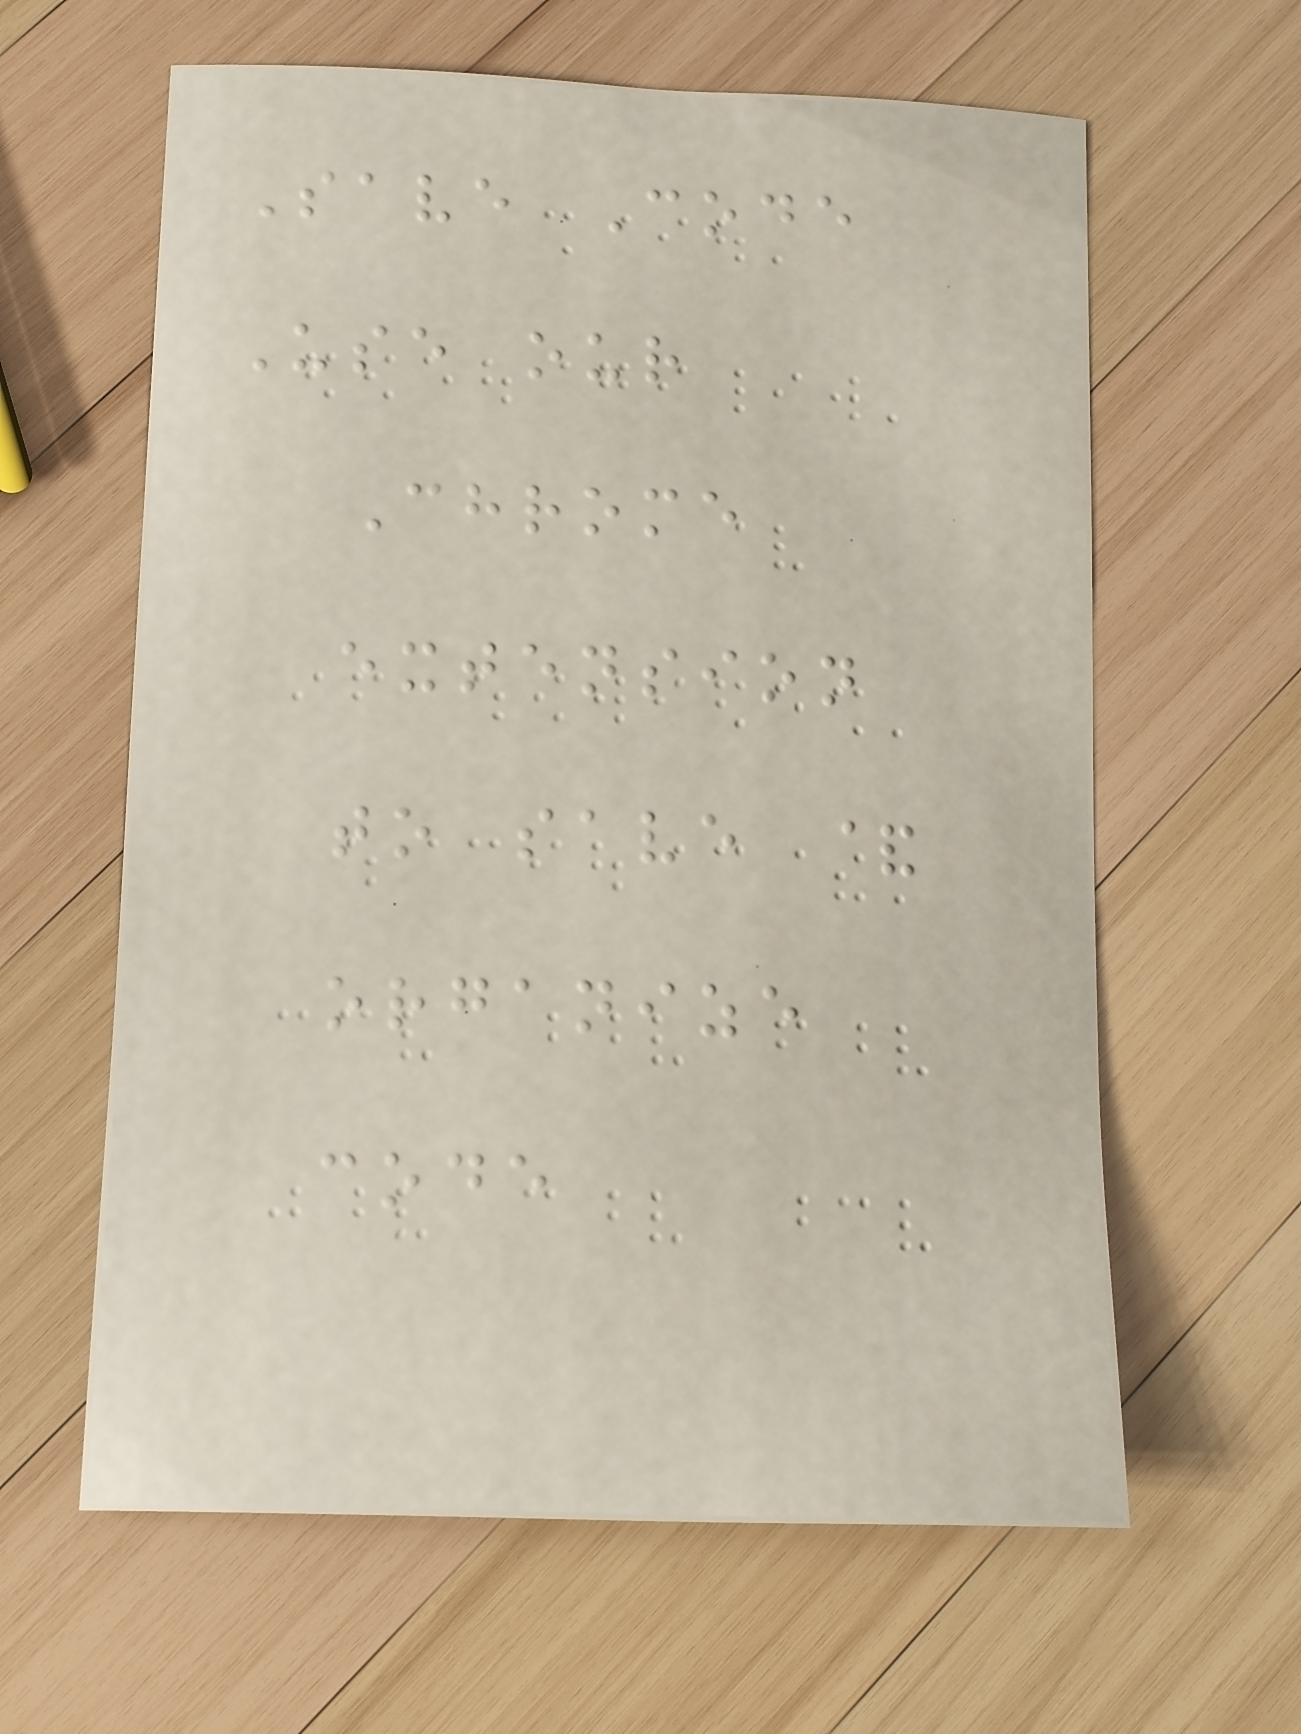Save Code
Use our
Chrome
extension
to save &
organize
code
